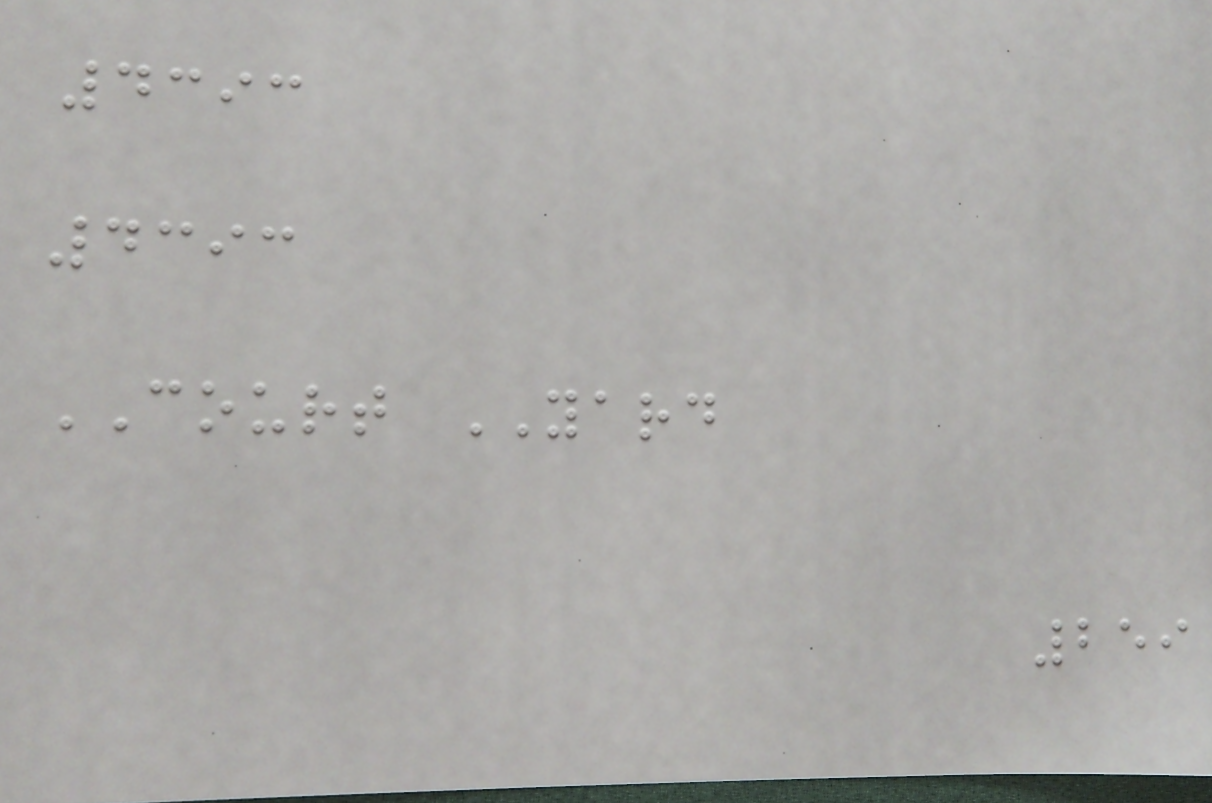4393
4393
COURT YARD
259
